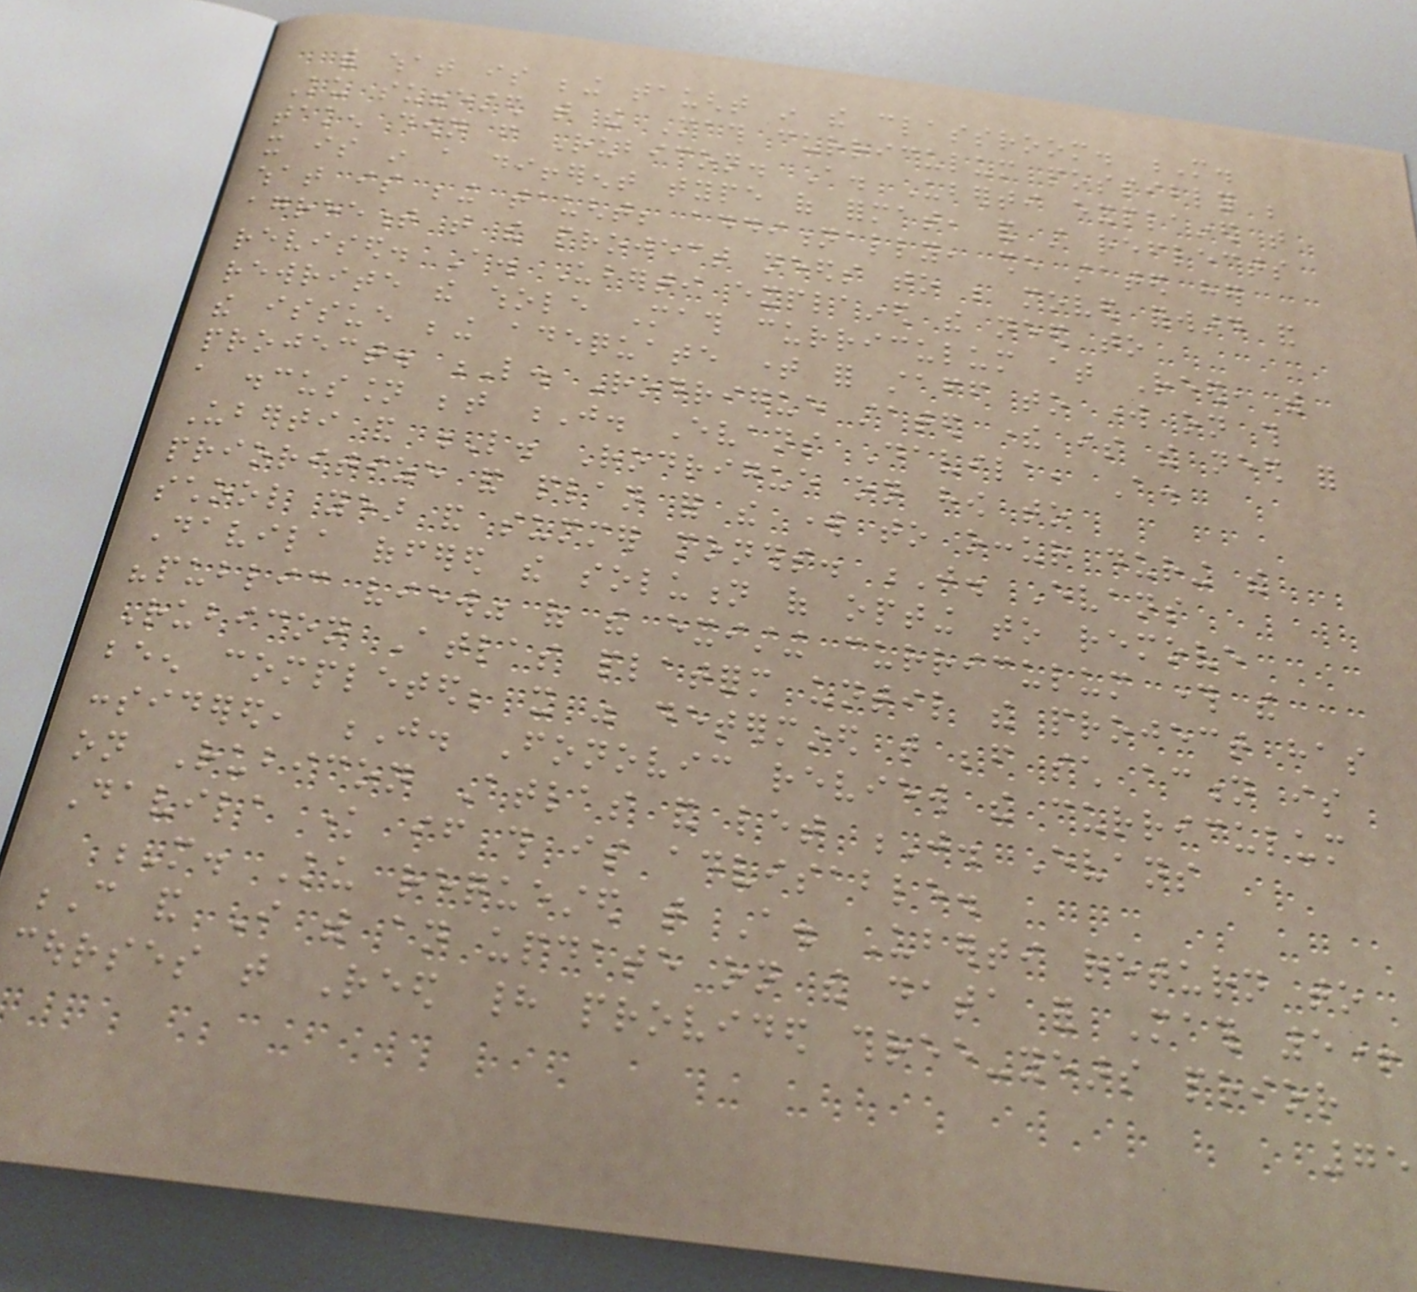with what is being taught in the classroom. M.
Ku suggested that the Math curriculum possibly be
taken down from Rubicon. A. Uberti explained that
it is in a different type of format, and still reflects
what is being taught; additionally, she stated her
agreement that the project needs to be moved forward and
revised. A. Uberti explained the need to
rewrite the whole Math curriculum at Reed, with
the issue being adequate time for staff to work on this
project. L. Rodrigue stated there is the need for
a discussion between J. Evans Davila, A.
Uberti and L. Rodrigue on how to
prioritize and plan for the work to occur during the
school year and summer months. J. Evans
Davila offered the solution of opting to remove
"public view" of the existing curriculum through the
Rubicon Atlas platform until the project has
been completed; it was determined that before such action is
considered, J. Fonovic review the curriculum
on Rubicon Atlas and let J. Evans
Davila know if this is advisable.
M. Ku requested that A. Uberti return to
C and I with an update on the data for Math 5+
courses that Reed had provided three-years prior
75
